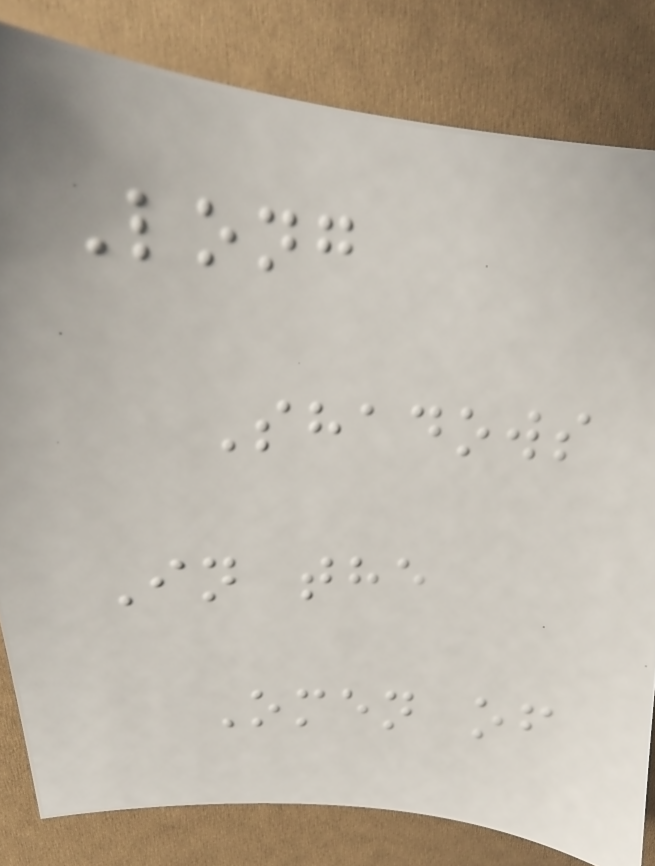Long
Shadows
In the
Omen of
